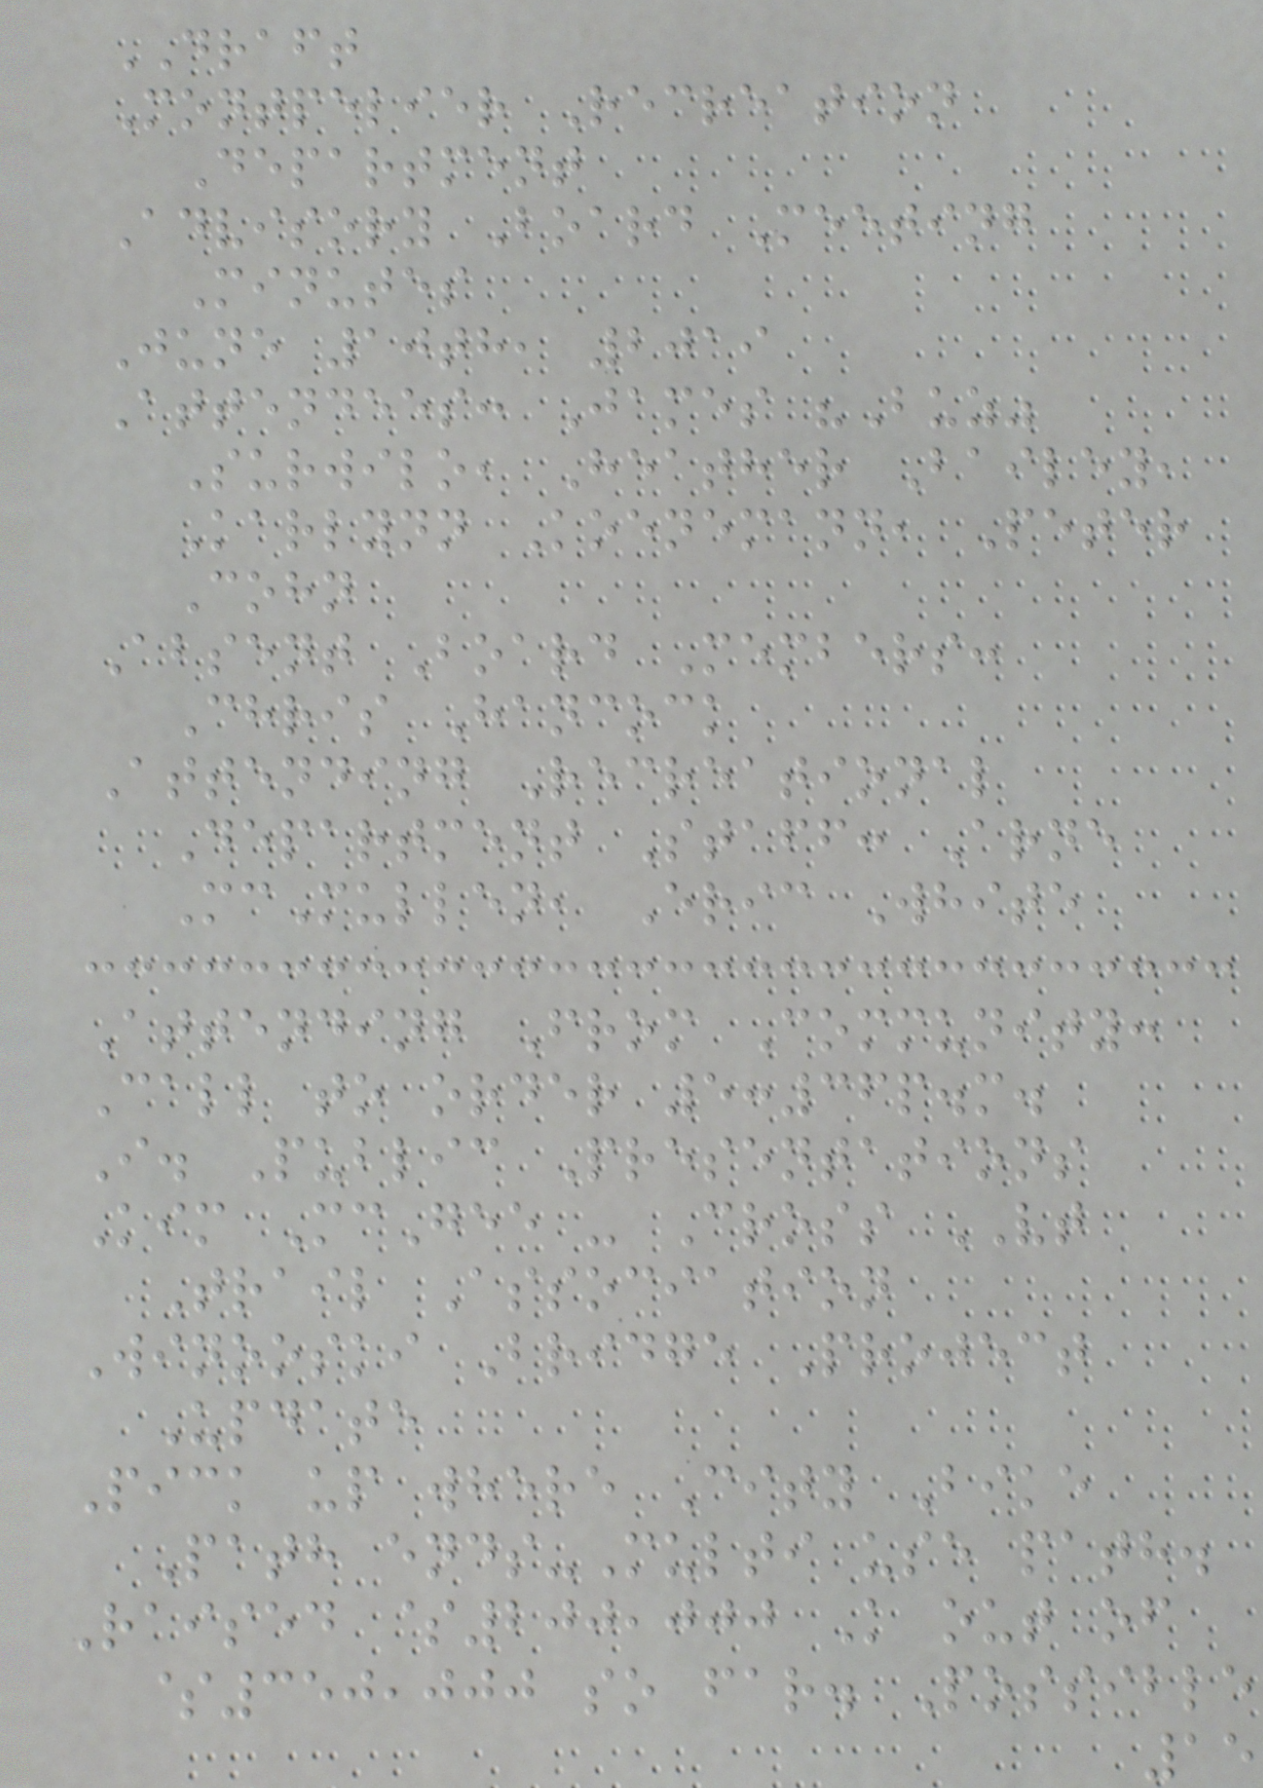DRAFT
Montpelier Recreation
Department
Advisory Board Meeting
Minutes
June 10th, 2019
Attendees: James "Buz"
Surwilo, Heather Bailey,
Karlynn Koenemann, Peter
Cohn
Absent Board Members:
Chris Hancock
Attending Recreational
Department Staff: Arne
McMullen, Eric White
Attending From Community:
Call to order 5:36p.m.
I. Public Presentations
Kim McGee - Cross VT
Trail Association
Winooski Bridge Project
Update
Pick up where City Bike
Path ends-Multi use path.
Raised $200,000 K out of
$350,000 so far. Possible
15
